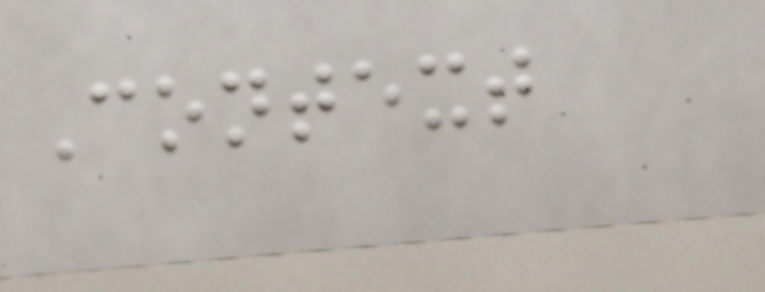Context
